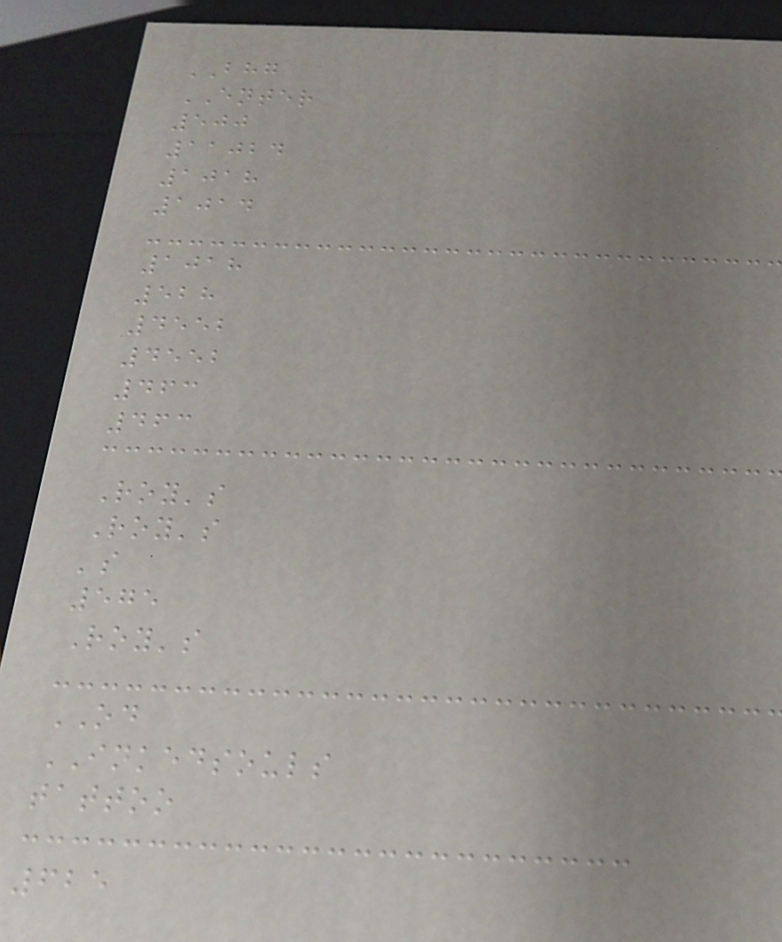BHG
ENTER
500
11024
1018
1014
1018
528
4552
4552
463
463
Roy's
Roy's
's
575
Roy's
OD
INKEDSOULS
tattoo
625
